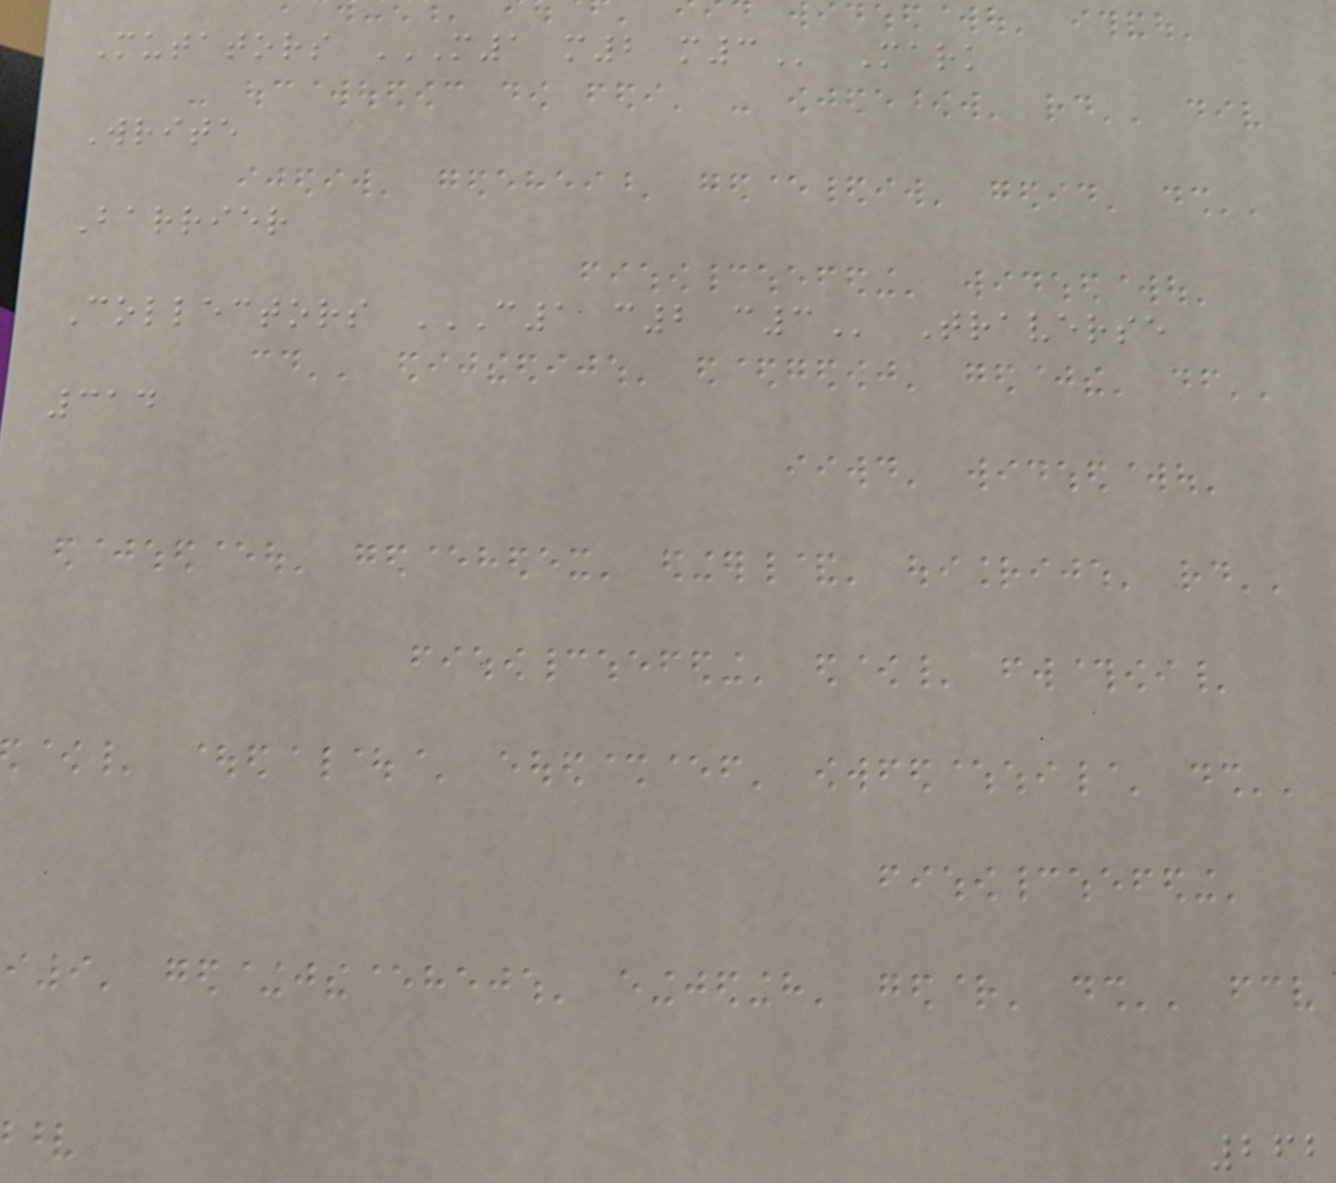Mutators M1 M2 M3 Mark
Write
Barrier
Collectors C1 C2 C3 Traverse
314
262
